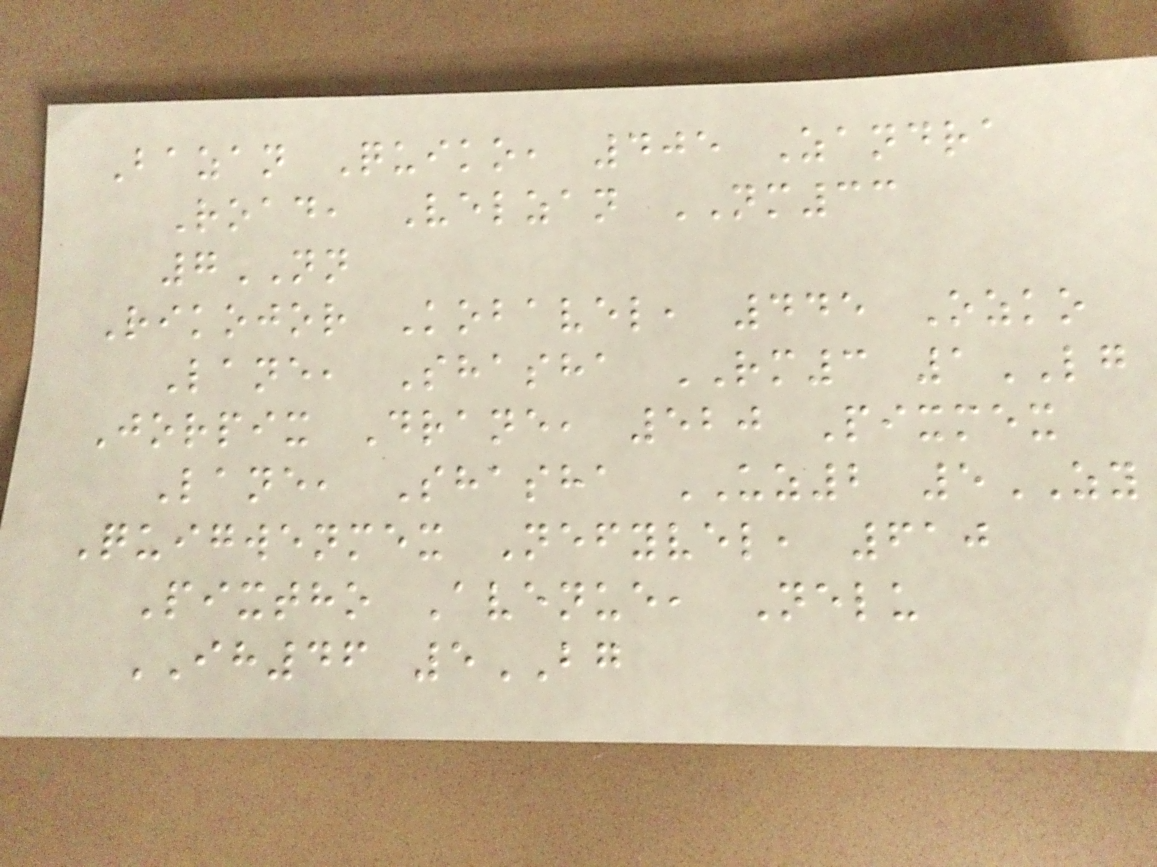Bazan Quiko, 405 Zandra
Road, Velzan NM33
7NN
Rikojor Kobavel, 445 Ozko
Lane, Shasha RM3 1LG
Jorpix Drane, 520 Pixmex
Lane, Shasha UZ2 5ZY
Quigwenmex Nefyvel, 610
Pixtho Avenue, Nelu
IH46 5BG
